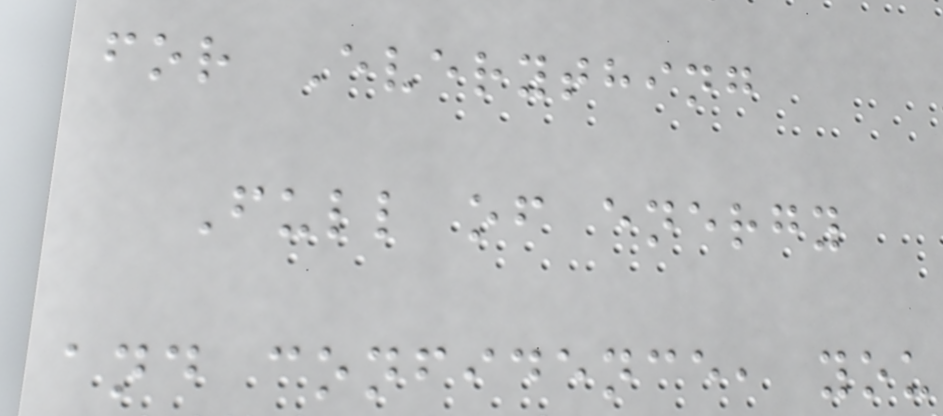for Everything
Full of energy
and confidence, you
